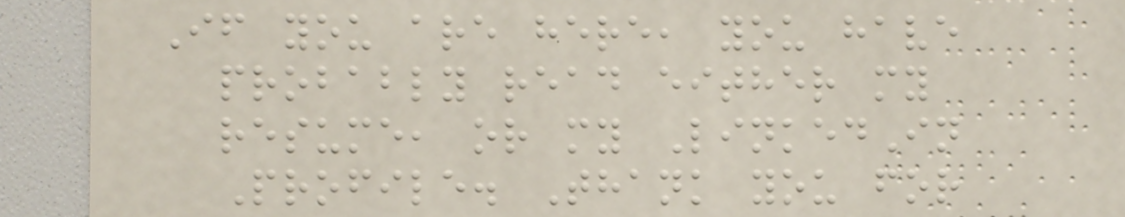If you are here, you have
probably read either my
resume, or my LinkedIn
Profile. Thank you for
